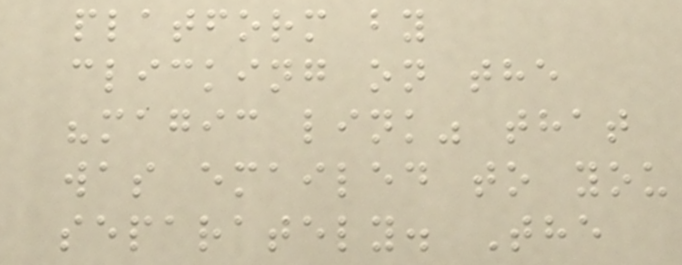platform by
clicking on the
"magic link" that
was emailed to you
separately. The
